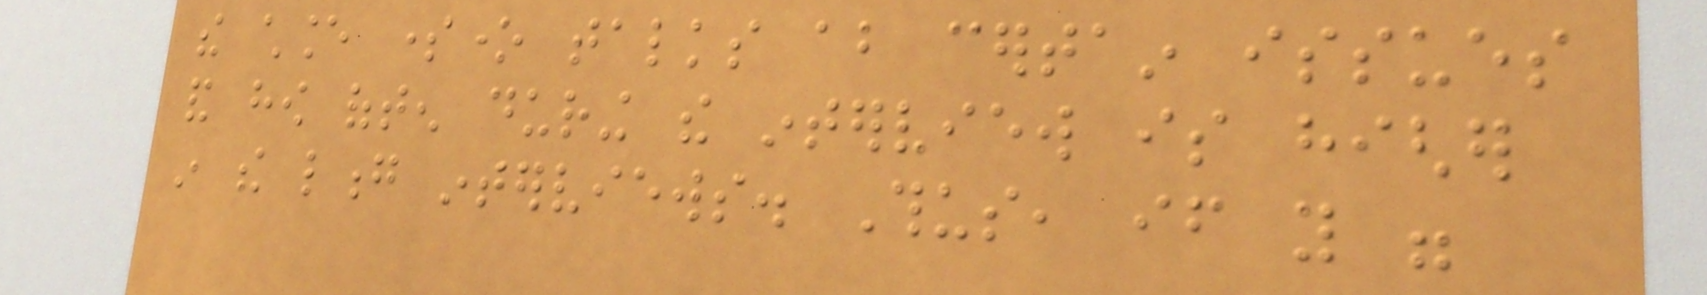the chance someone talks about certain issues
and how often during the interview is higher
in the long interviews. Thus, if you were
